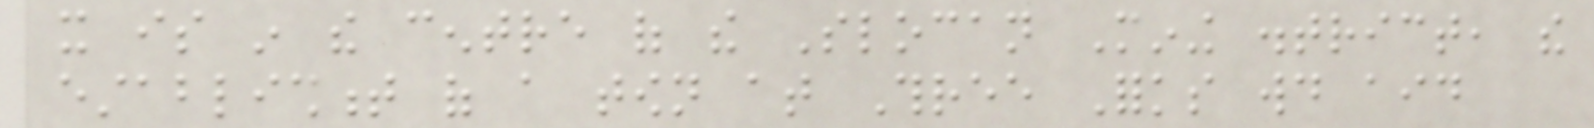it is in the centre of the Slocan Mining district, the
establishment of a town at Three Forks would aid
